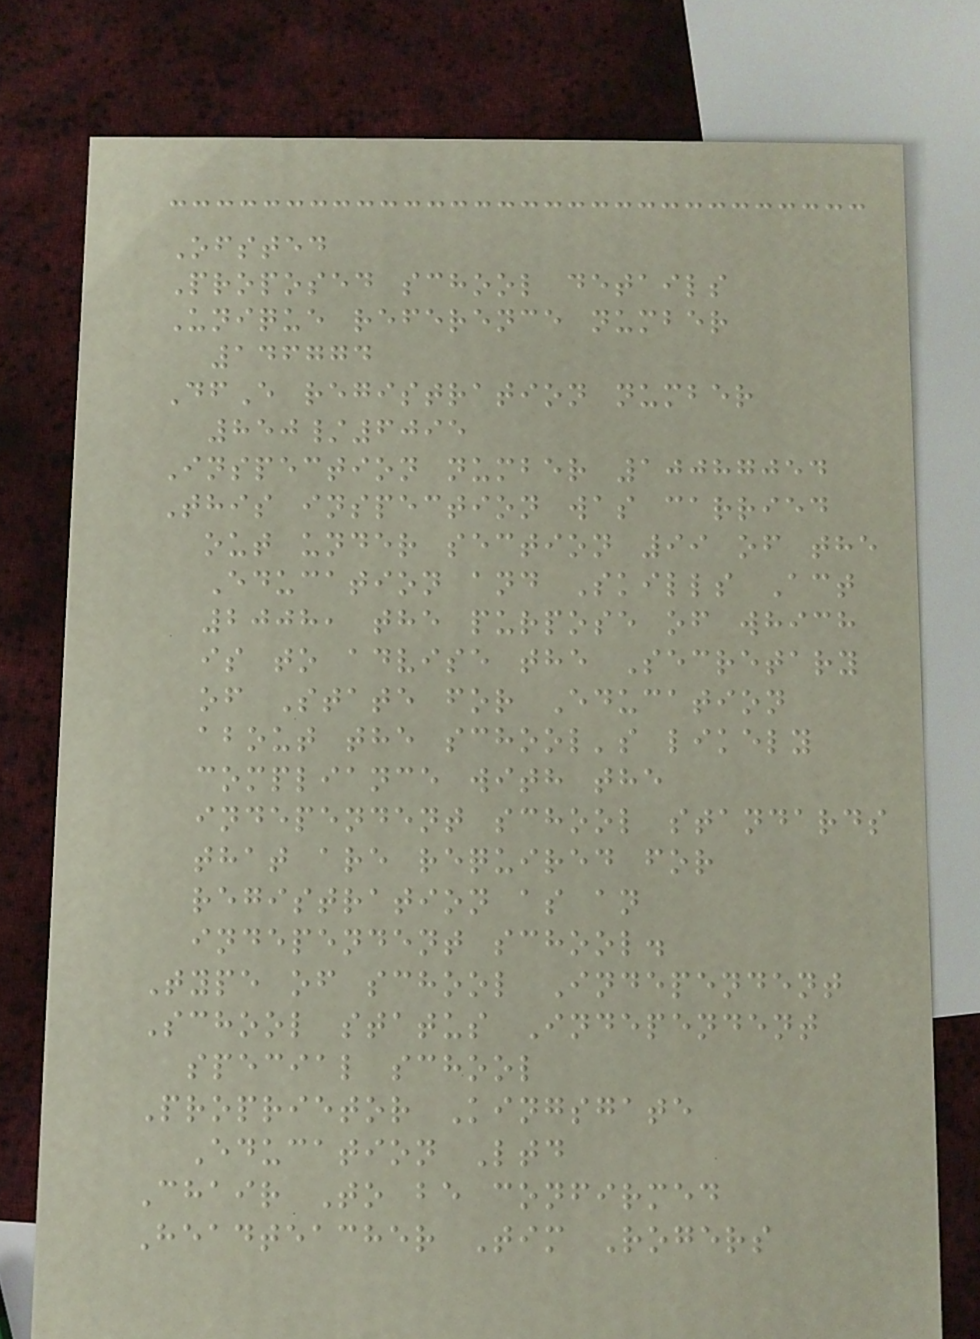Ofsted
Proposed school details
Unique reference number
146774
DfE registration number
850/6095
Inspection number 10087054
This inspection was carried
out under section 99 of the
Education and Skills Act
2008, the purpose of which
is to advise the Secretary
of State for Education
about the school's likely
compliance with the
independent school standards
that are required for
registration as an
independent school.
Type of school Independent
School status Independent
special school
Proprietor Kingsgate
Education Ltd
Chair To be confirmed
Headteacher Tim Rogers
